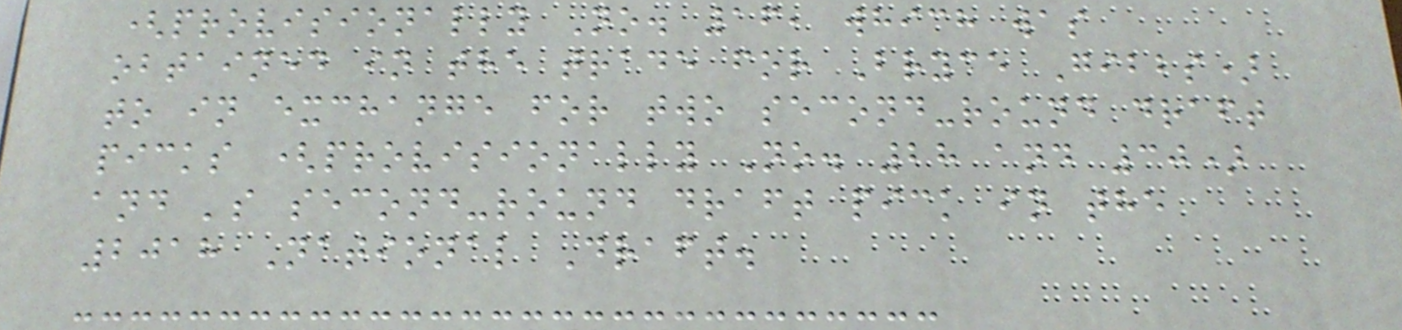(provisionally No. 16, which was
obtained in the trade for Bryce Gibbs)
to in exchange for two second-round draft
picks (provisionally No. 28 and 30)
and 's second-round draft pick in the
2018 National Draft.
